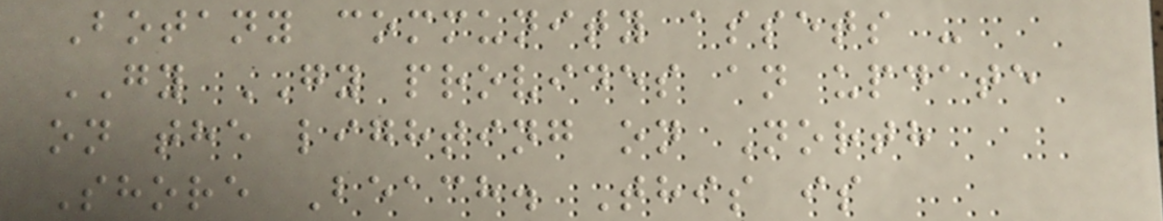Botany community assets -
GY GY provides an update
on the lighting on North
Shore Beach. This is
